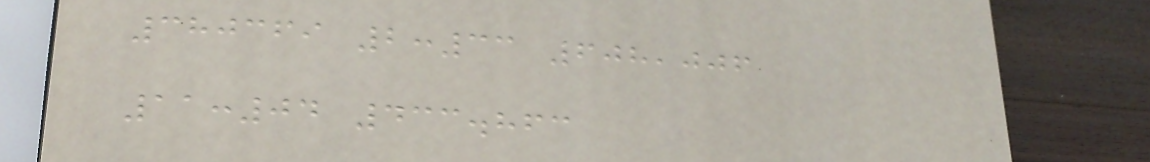380369 2:33 608,006
11:04 433.863
